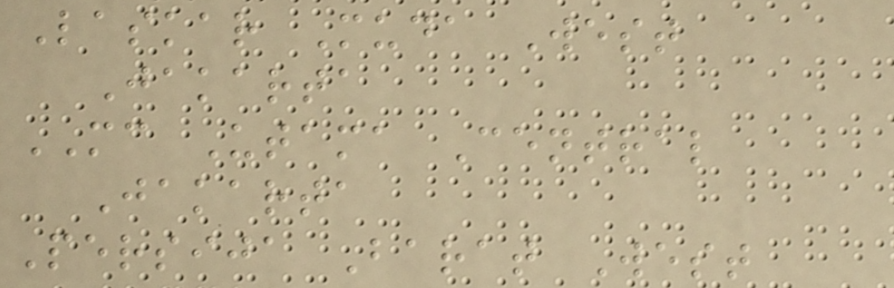Laskar Muda West
Jakarta
MC Utama Central
Jakarta
Persija Barat West
